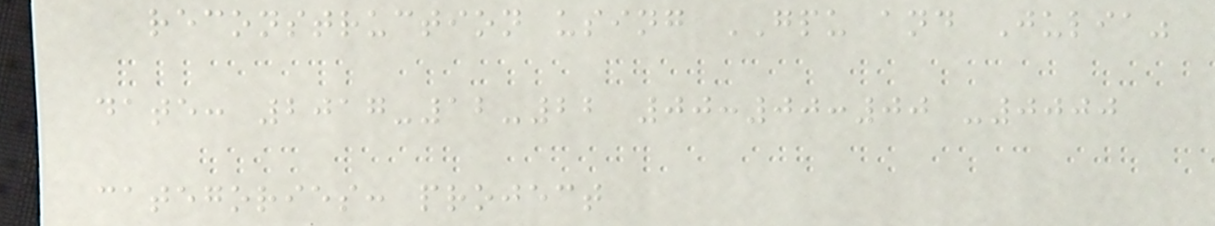reconstruction using GPU and Julia"
date: 2017-12-22 00:00:00 -0000
categories: project
